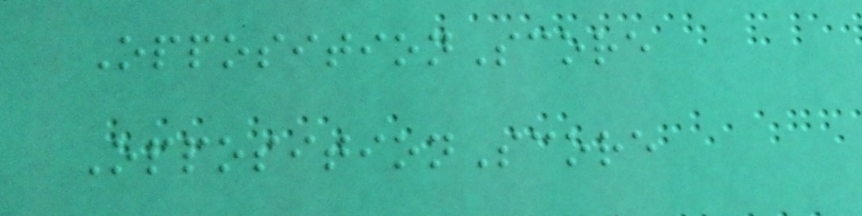OppositionScore
OppositionScore
